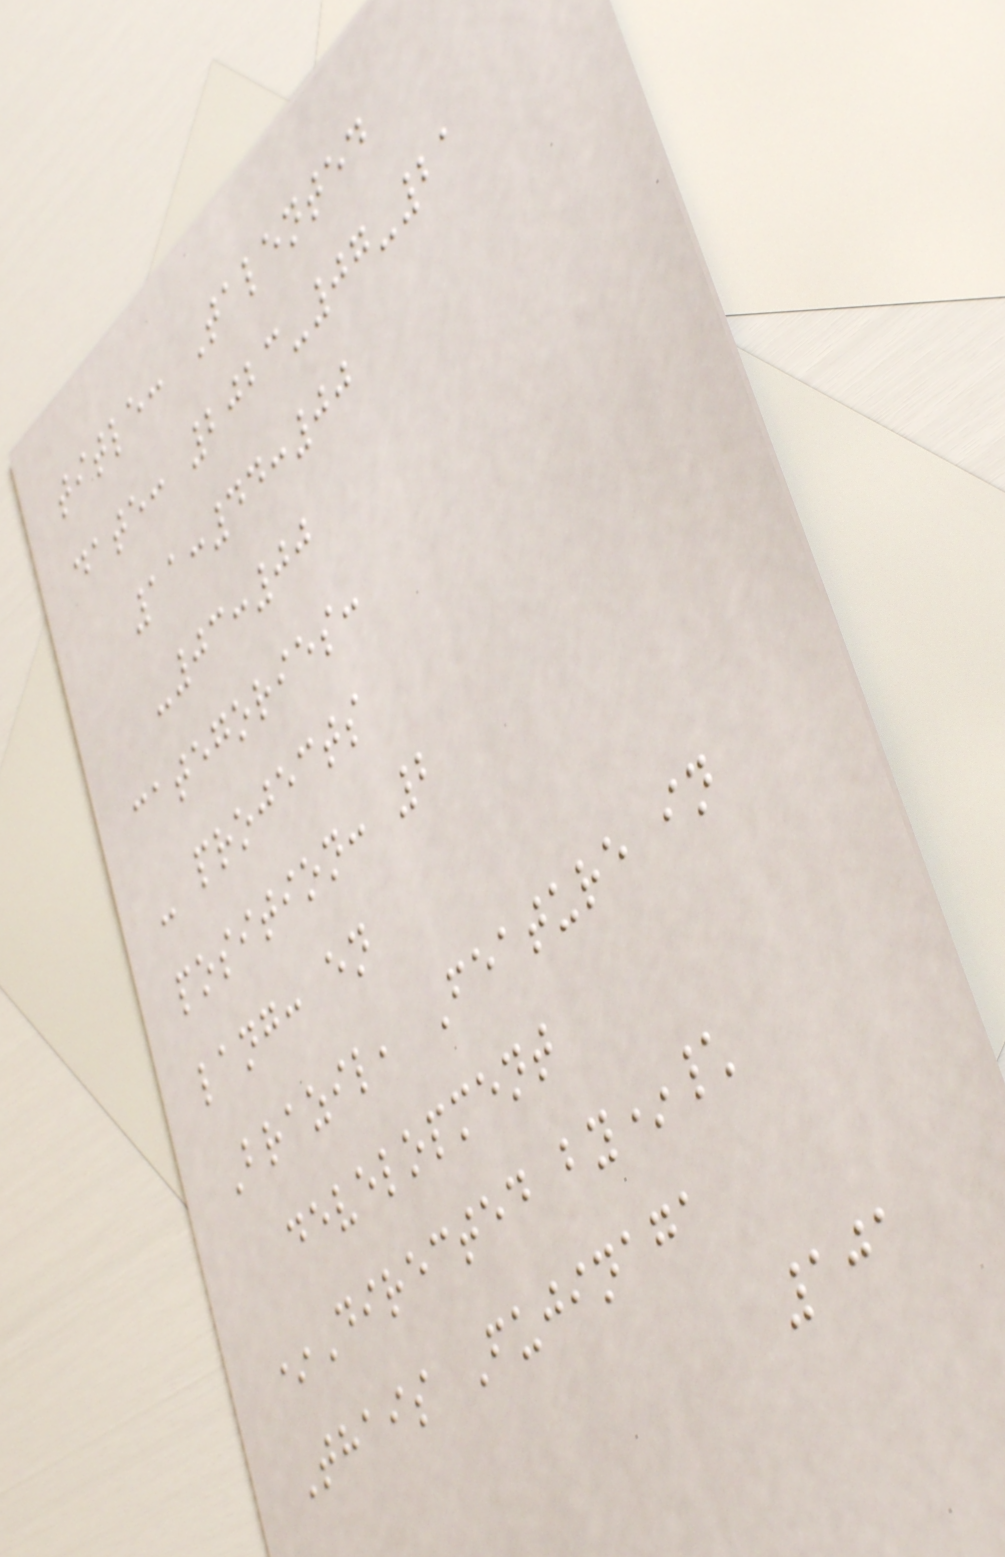title: Talented
date: 2023-07-21
11:44:00
-03:00
categories:
- projects
position: 2
lang: en
Brazil, Feature in
development
*Directed by*\
Thais Fujinaga
101
